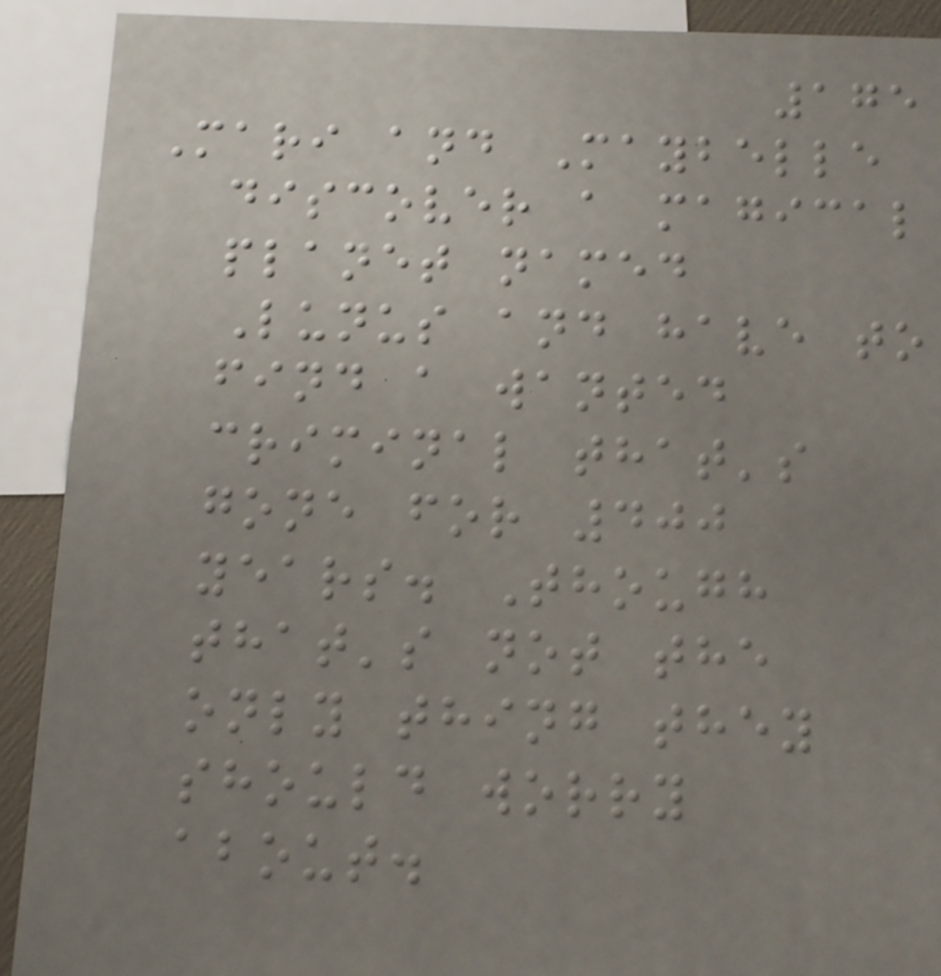175
Mari and Maybelle
discover a magical
planet named
Lunus and have to
find a wanted
criminal that's
gone for 400
years. Though
that's not the
only thing they
should worry
about.
